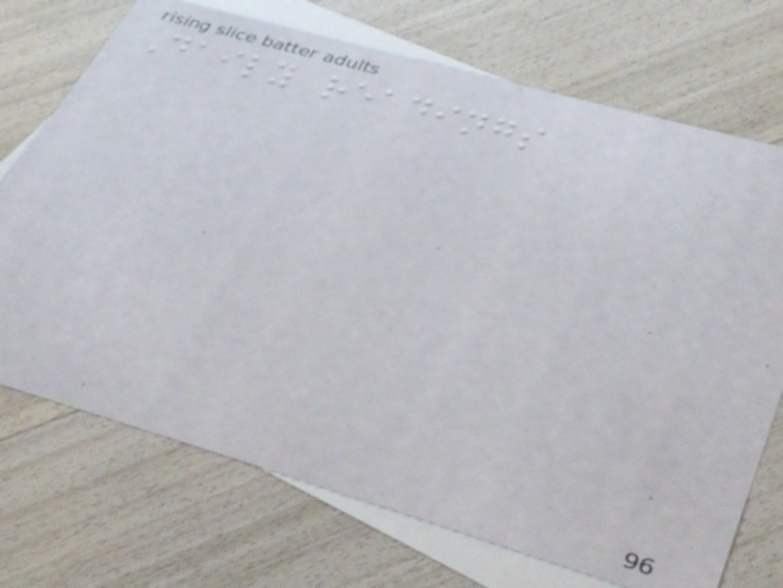Daily readings
